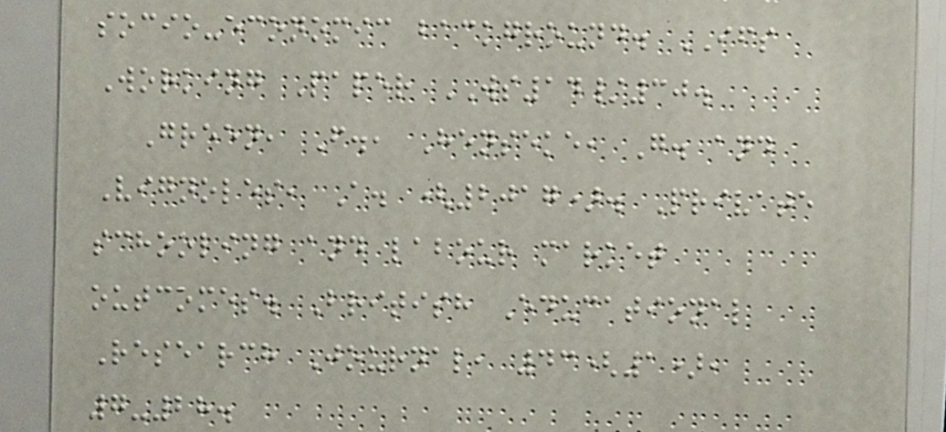socio-economic background. IFS
Working Paper WS14/30.
Green, F., Henseke, G. and
Vignoles, A. (2017). Private
schooling and labour market
outcomes. British Educational
Research Journal, 43(1),
7-28.
